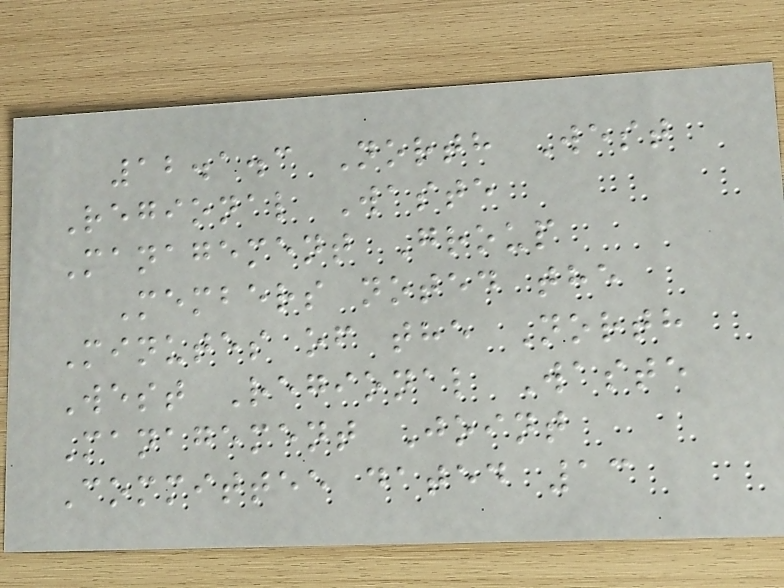12.1.3 North West
Regional Waste
Management Group
Members noted the
Minutes of the North
West Regional Waste
Management Joint
Committee dated 13
